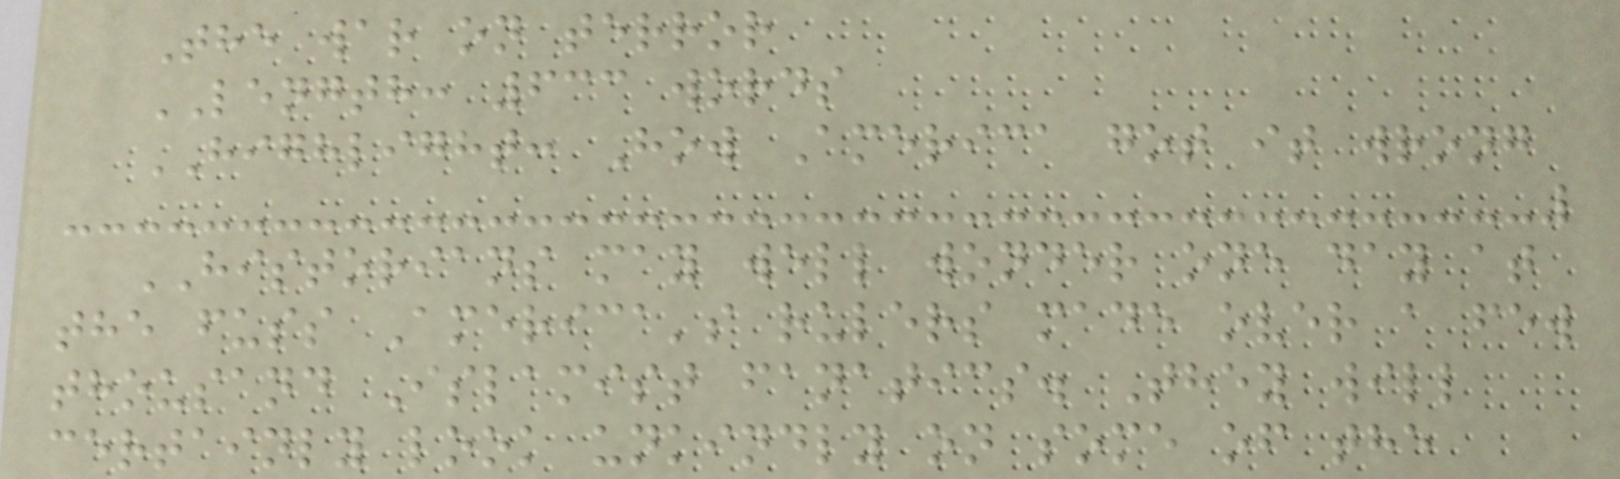The war on terror
LENGTH: 633 words
HIGHLIGHT: How America got it wrong
HISTORIANS may well wonder one day at
the fuss America's rulers made over a few
thousand Islamist fanatics. They will
certainly look unkindly on some of the
